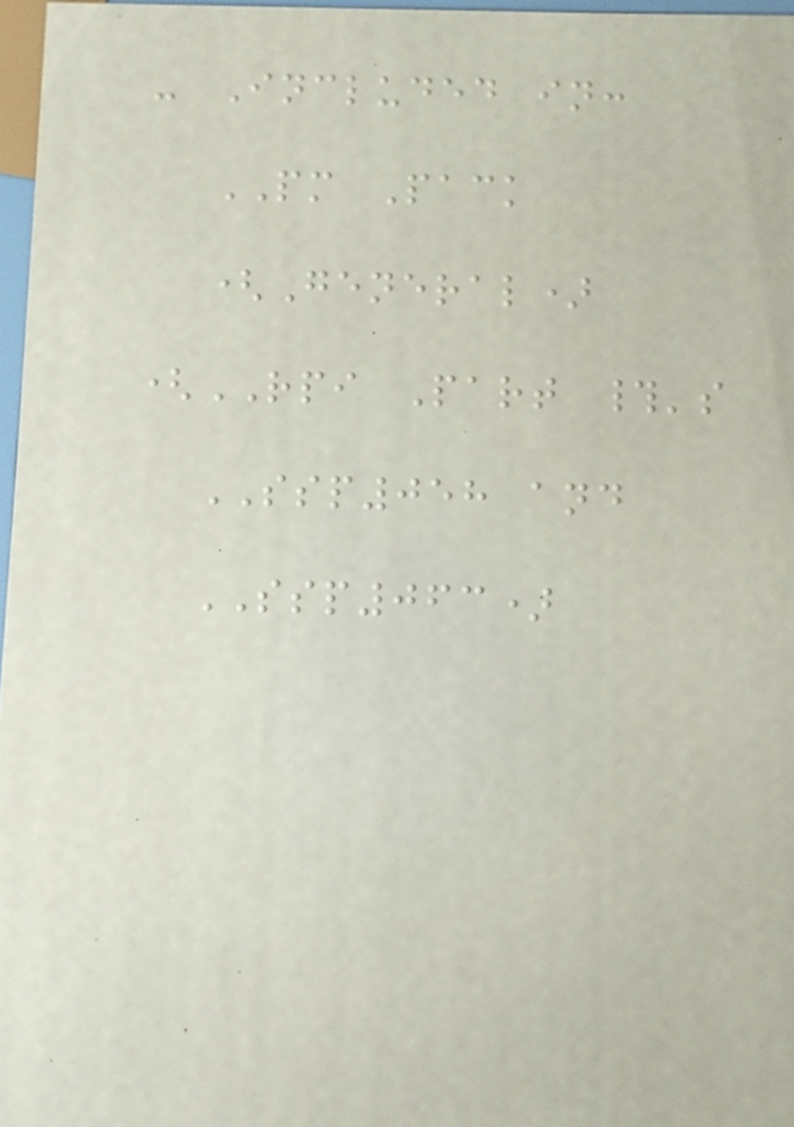- Included in:
PM Pack
(General)
(RPI Part #'s
SSP058 and
SSP063)
